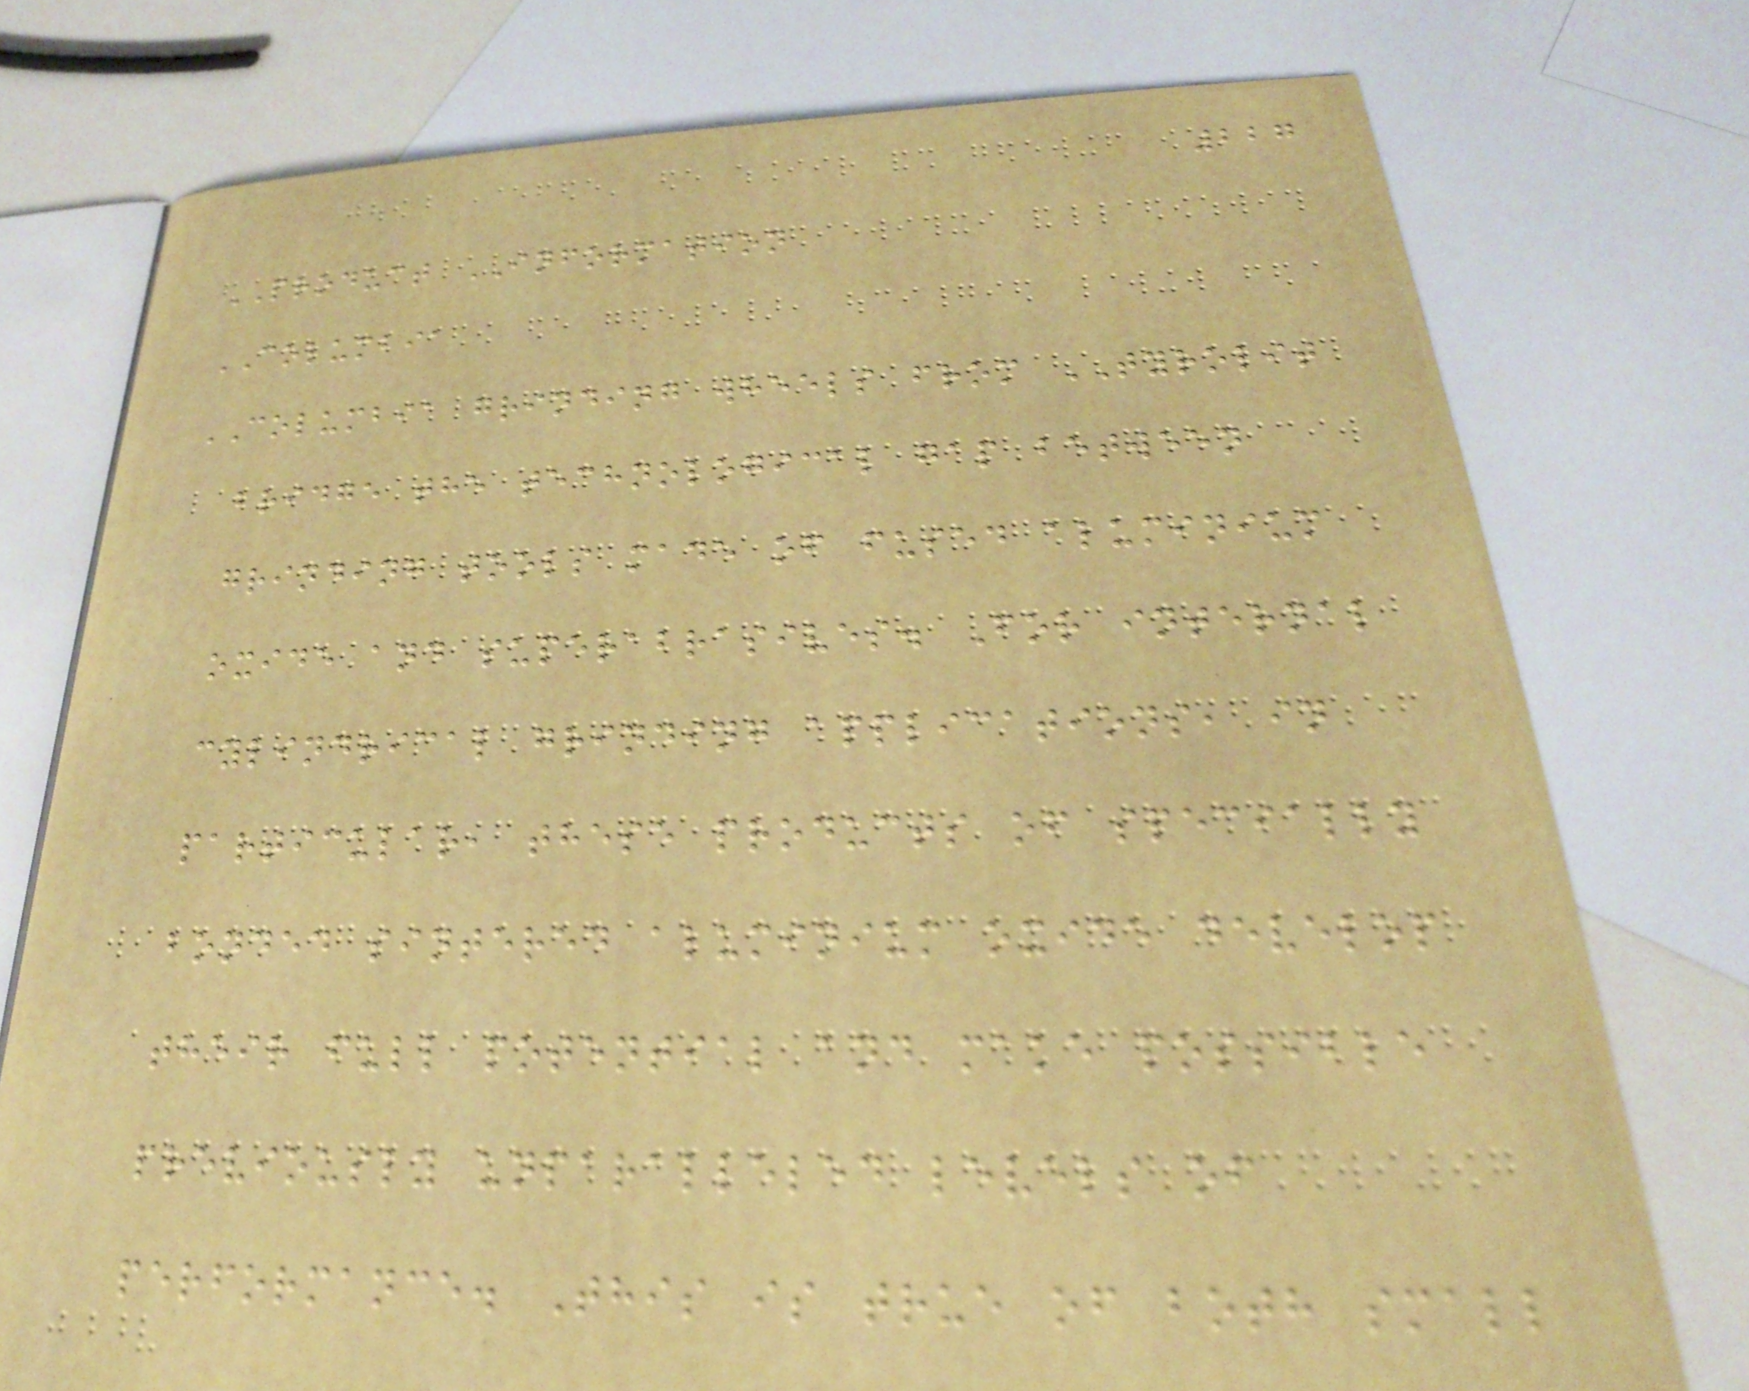227
PRODUCT INFORMATION
COLUMBIA
COLUMBIA grinding wheels from TYROLIT
bridge the technological gap between
grinding tools made of fused aluminium
oxide and superabrasives. For internal
cylindrical grinding applications, in
particular, these products of specially
bonded sintered aluminium oxide develop
their full potential and make possible
previously unparalleled levels of
performance. This is true of both small
